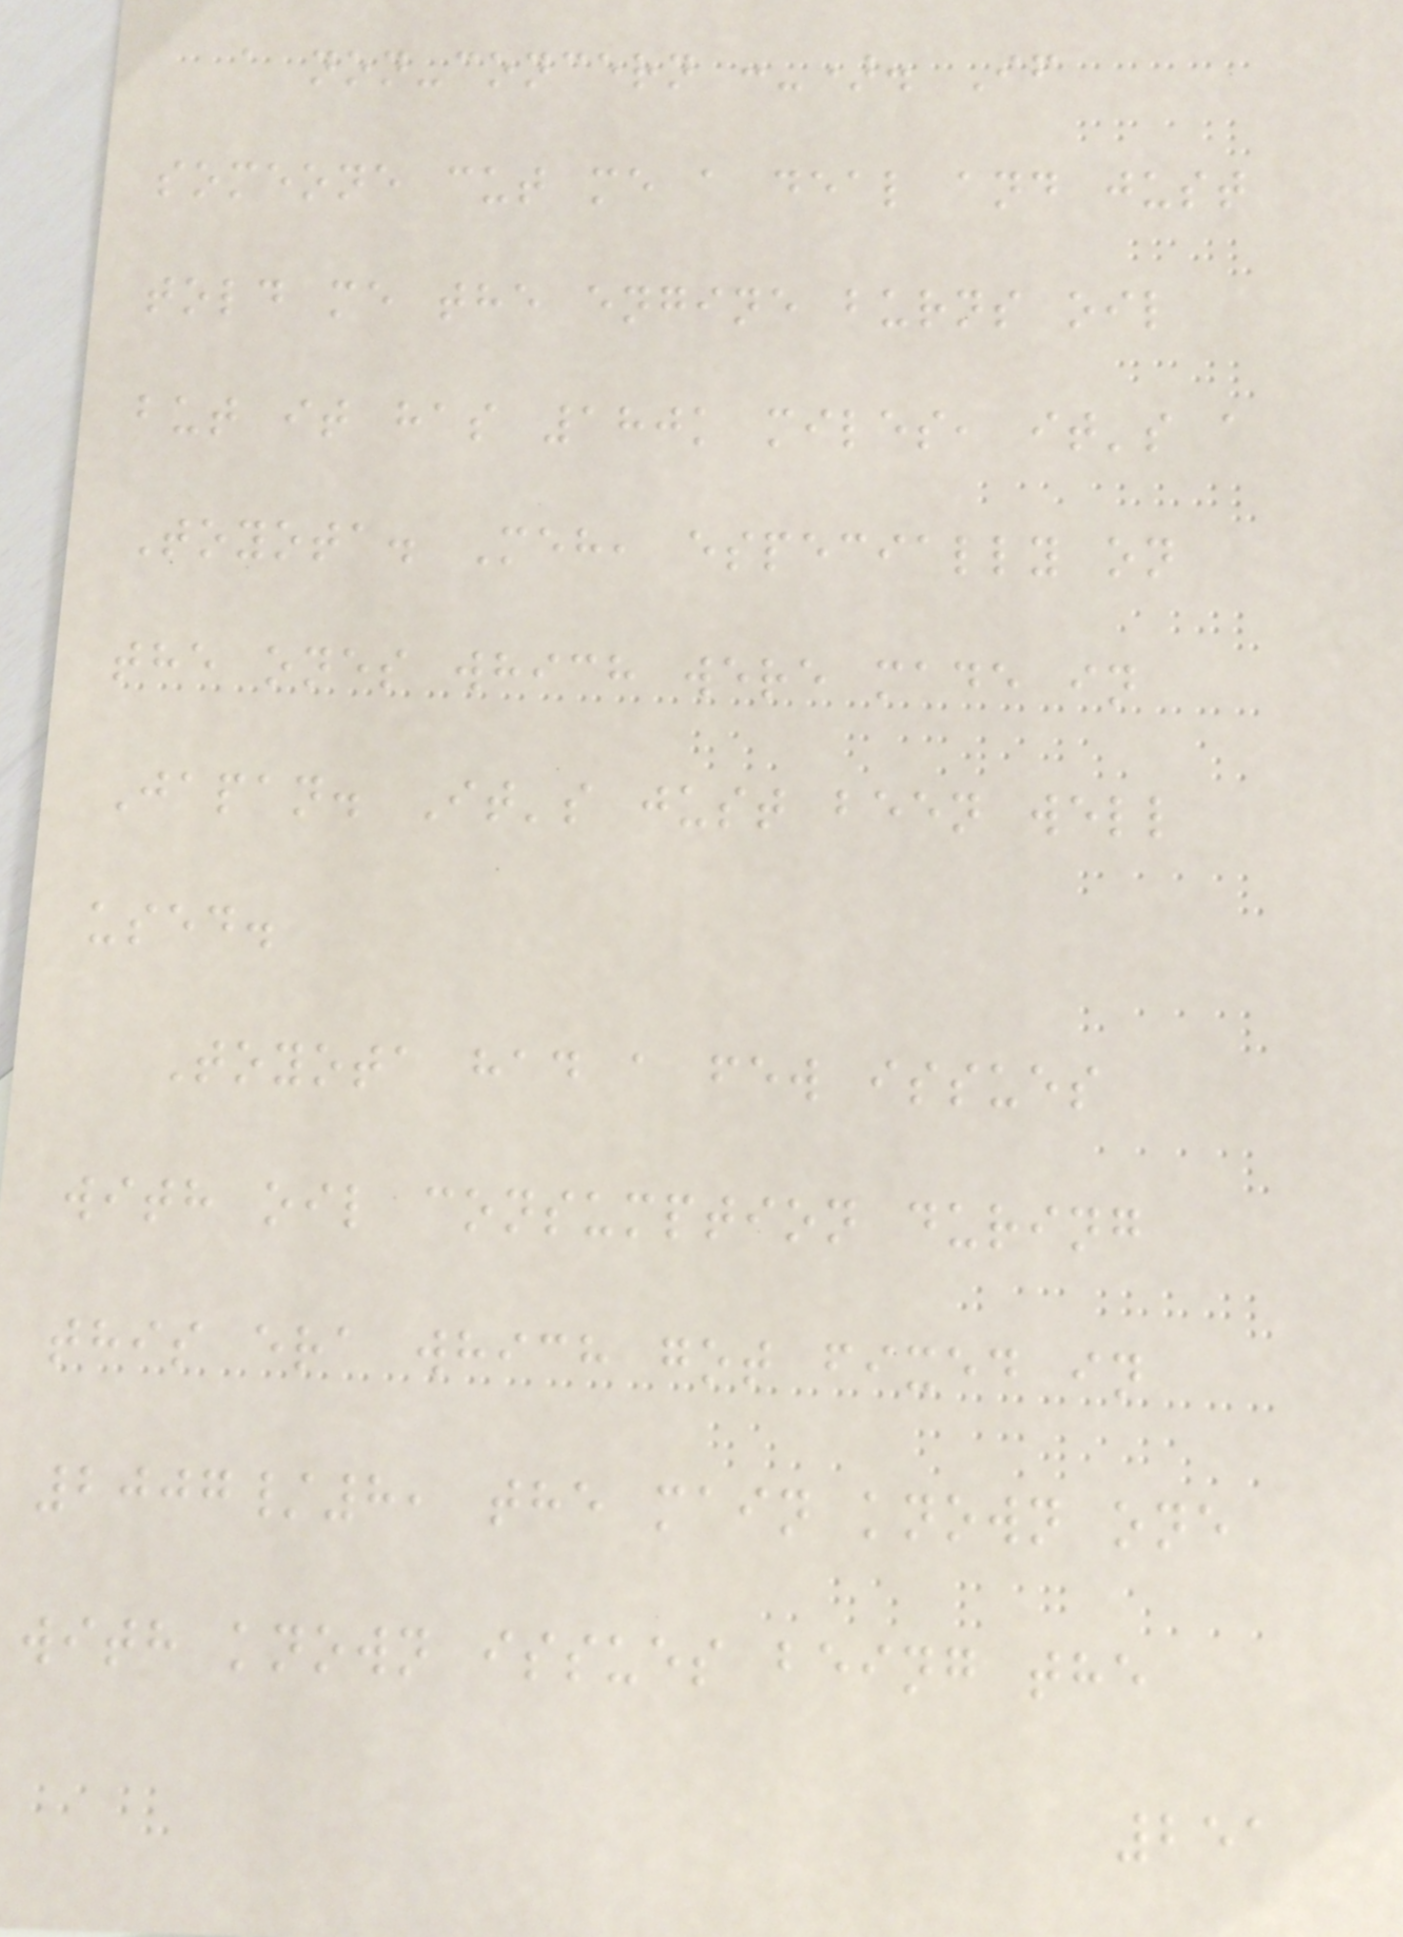a non-concern :-). If
someone cut me a deal and just
told me the engine burns oil
but it has 180k miles, it's a
Toyota. Meh, especially on
the ones which were made in
Japan. It's just been well
used.
Toyota had a few issues
with oil consumption during
this era which got fixed in
2007/8, the main known one
with known issues being the
251
